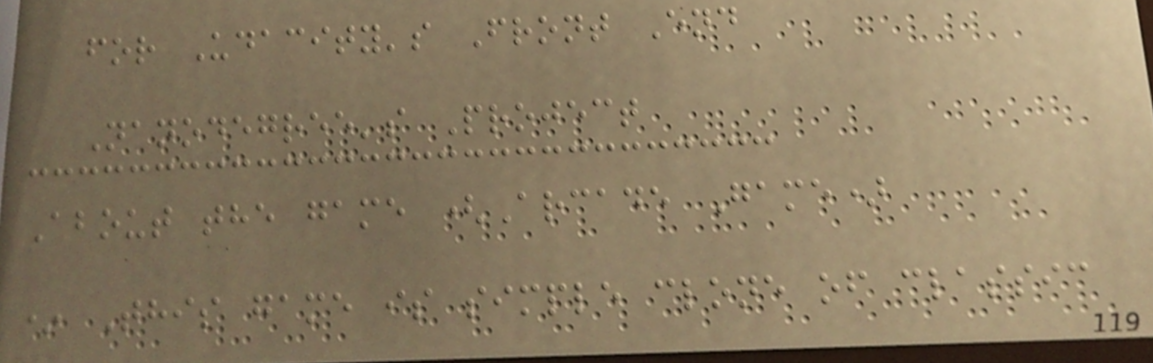for Udacity's Front End
Nanodegree's Project
About the game (Arcade Game)
* This game is simple clone of classic
